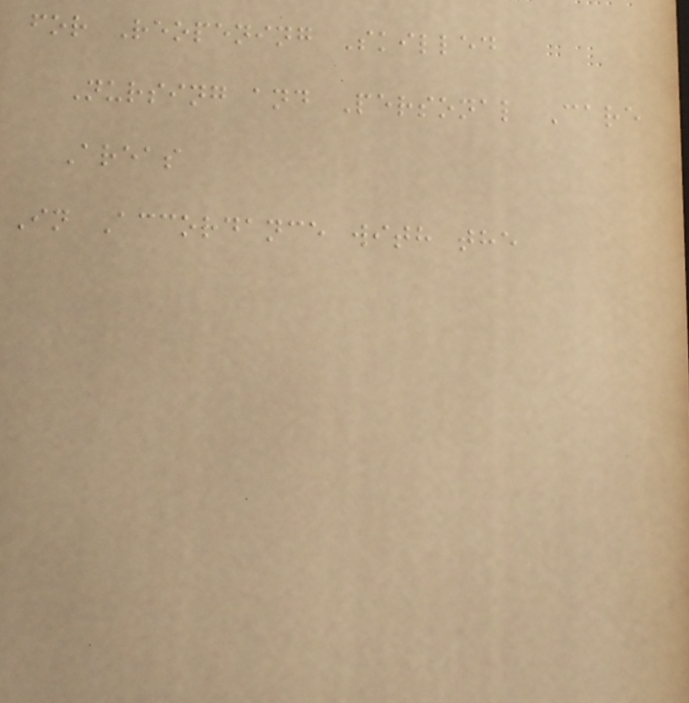for Reopening Skilled
Nursing and Personal Care
Areas
In Accordance with the
